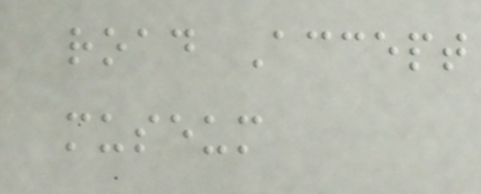road Accept
museum
